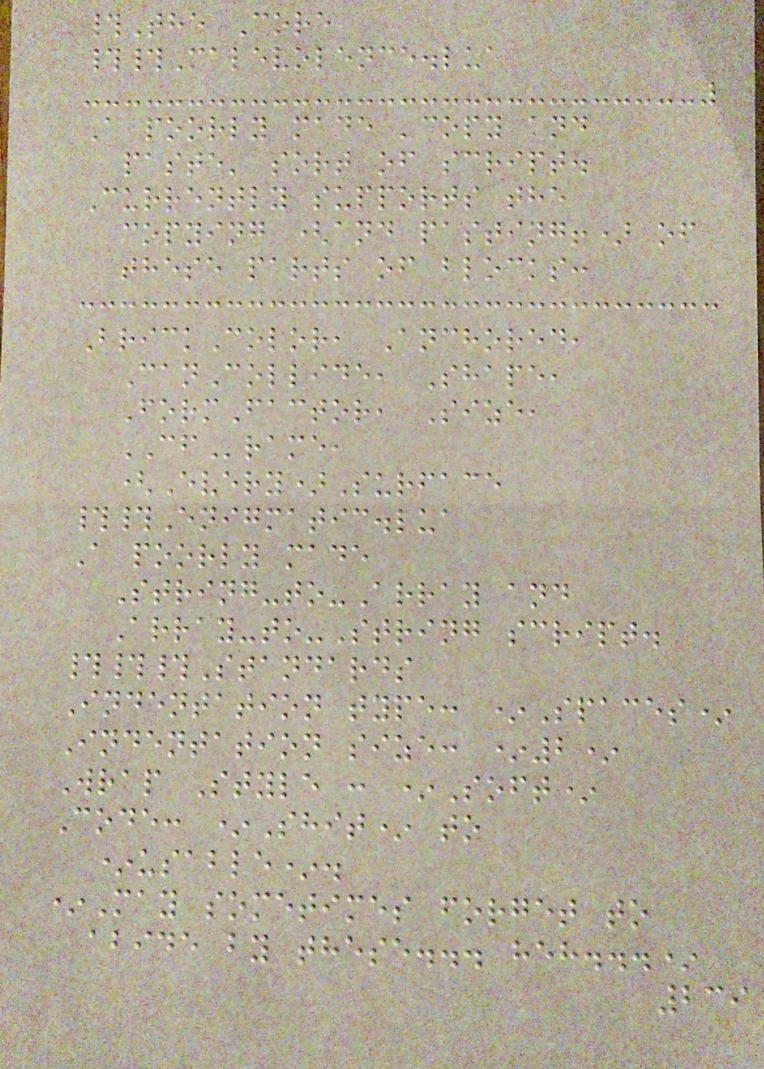#The Core
##Malevolence.lua
A poorly made 'copy and
paste' sort of script.
Currently supports the
copying (and pasting!) of
these parts of blocks:
BrickColor, Anchored,
CanCollide, Shape,
FormFactor, Size,
CFrame,
(Every)Surface
##Enigmatic.lua
A poorly made
String-to-Array and
Array-to-String script.
###Standards
Indentation type: *Spaces*
Indentation size: *2*
Wrap Style : *Soft*
Code: *Shit* to
*usable*.
*May sometimes forget to
abide by these... heh...*
239
